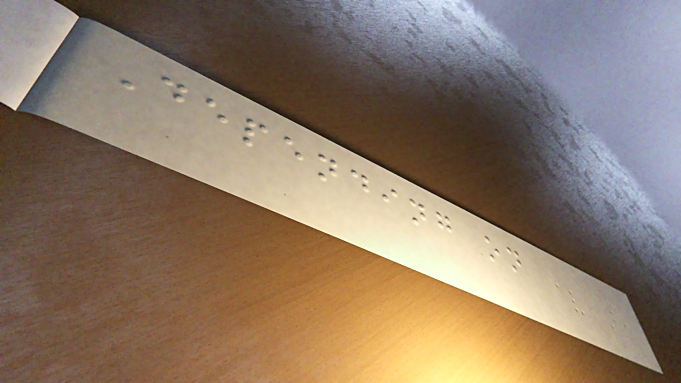Depending on
